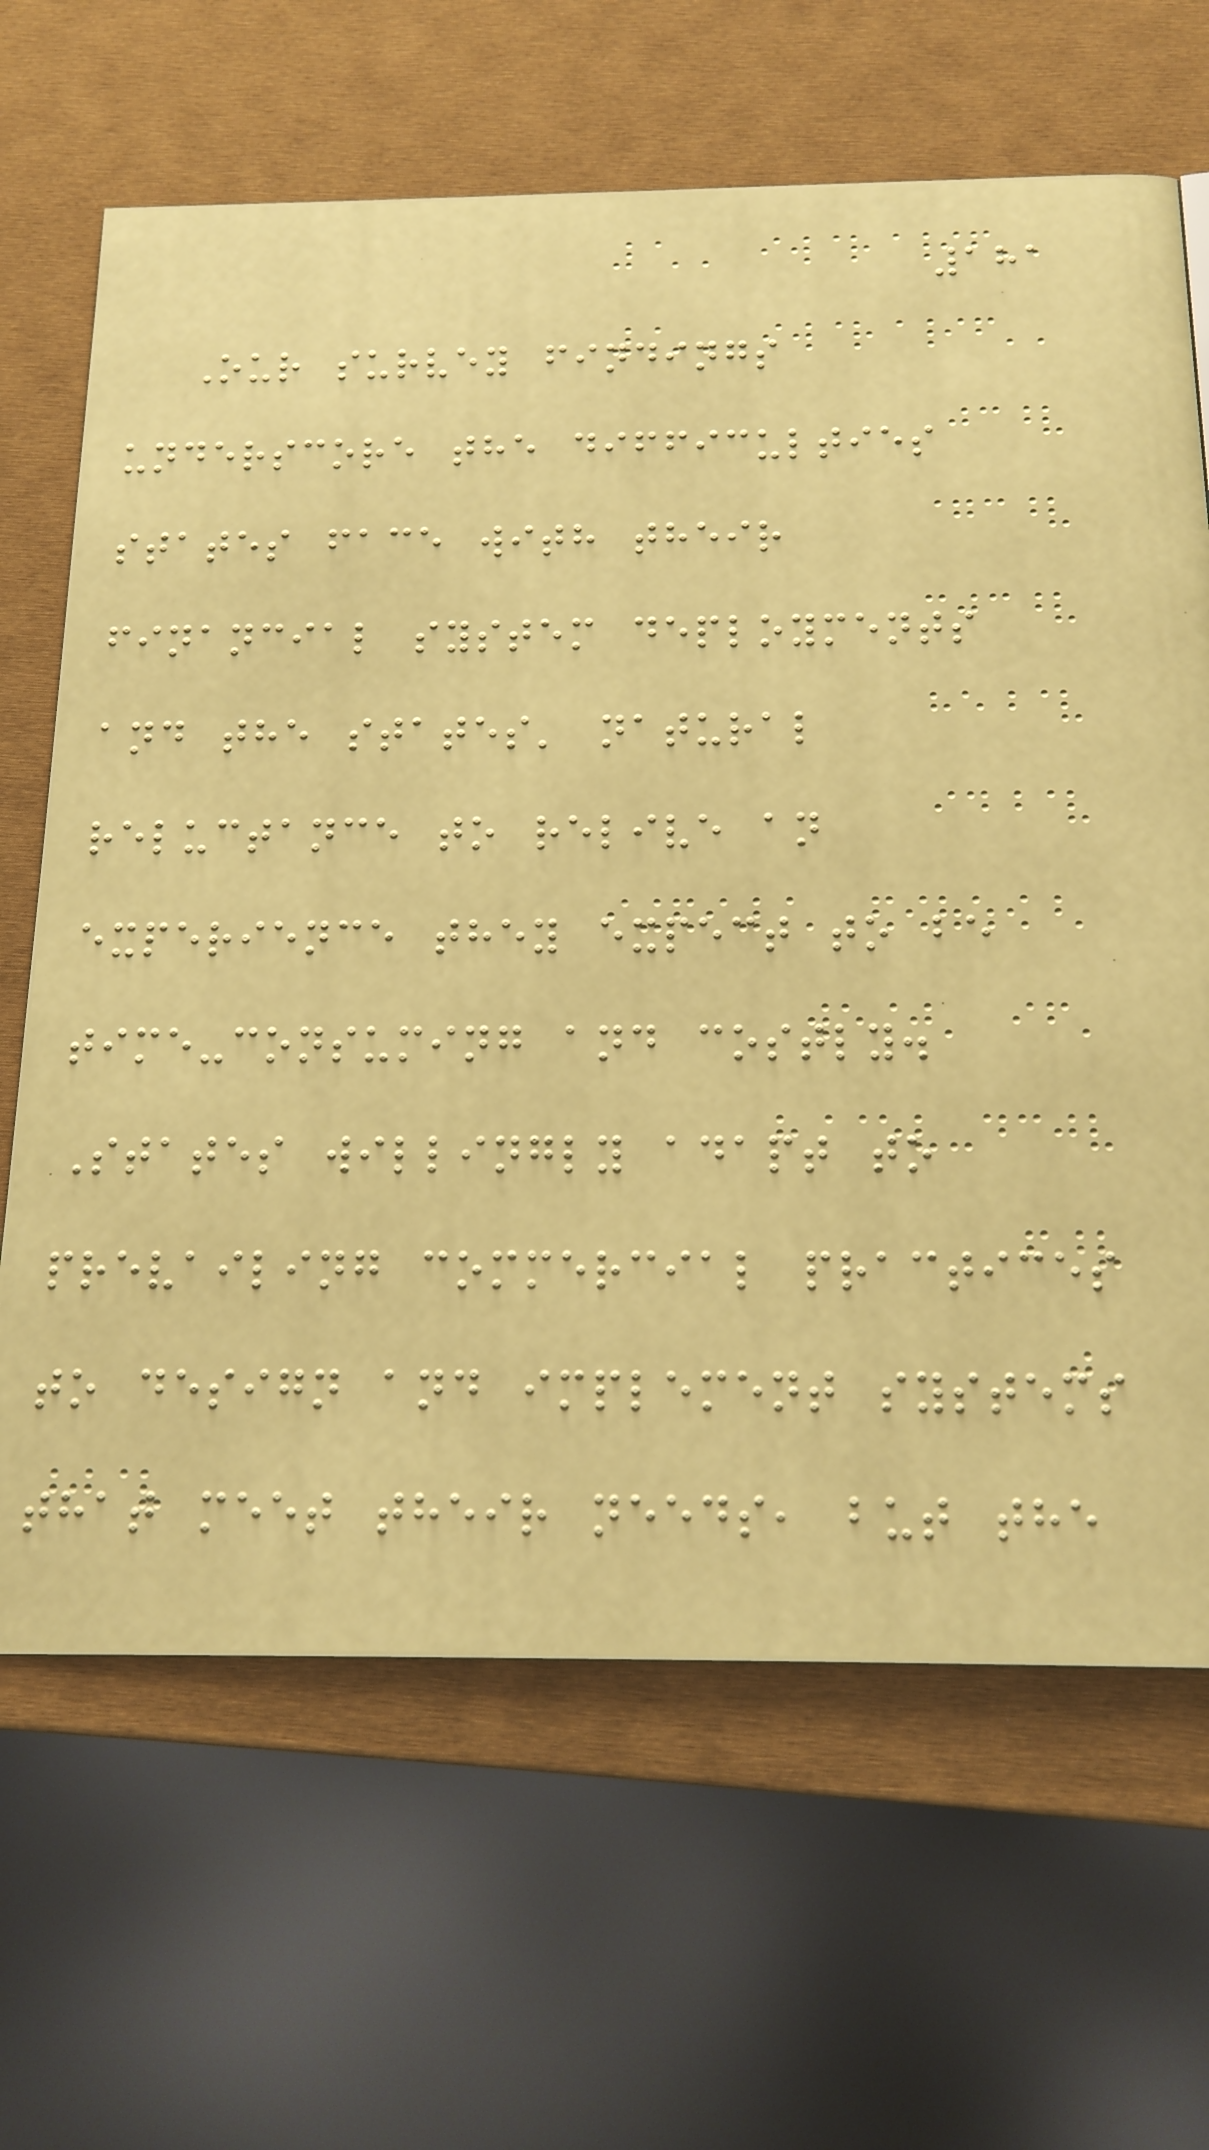181
Our survey findings
underscore the difficulties
states face with their
financial system deployments
and the states' natural
reluctance to relive an
experience they expect to be
time-consuming and costly.
States willingly adapt to
prevailing commercial practices
to design and implement systems
that meet their needs, but the
